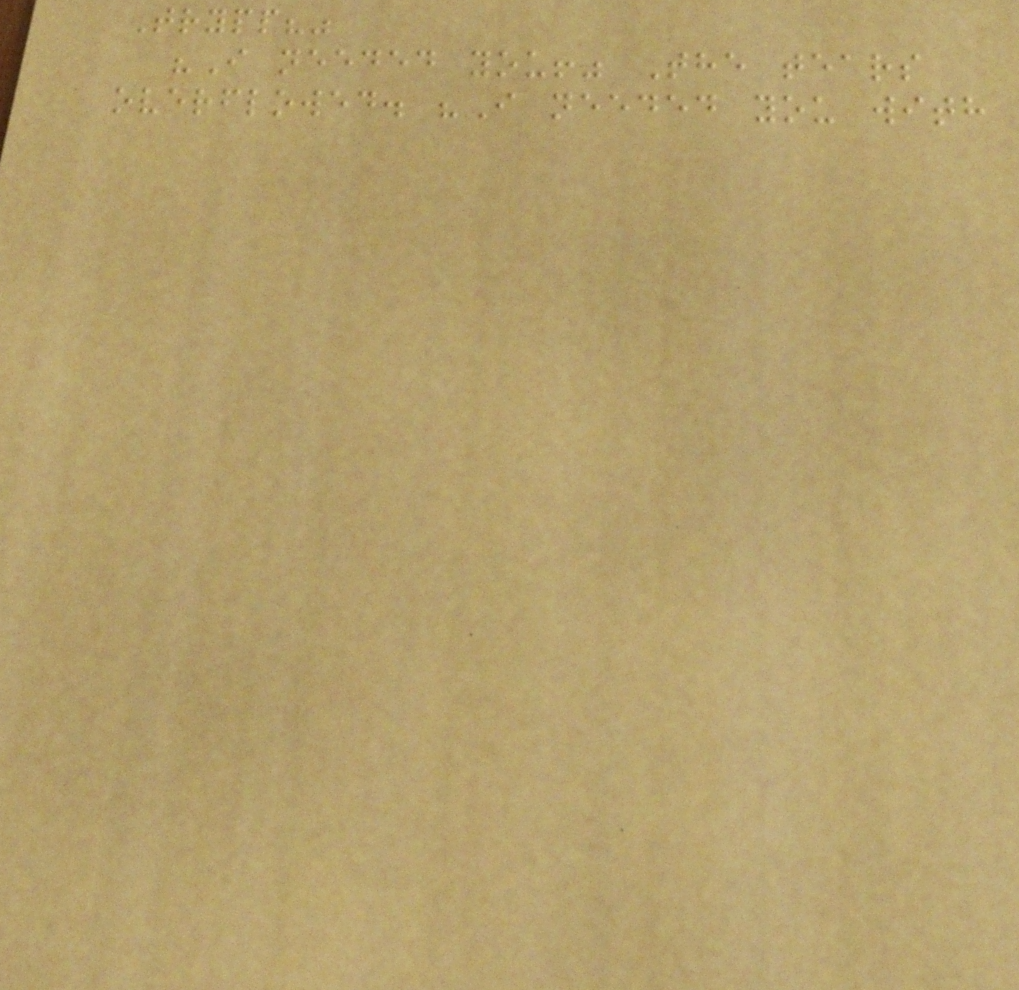Trypp?"
"I needed you!" The tears
overflowed. "I needed you with
